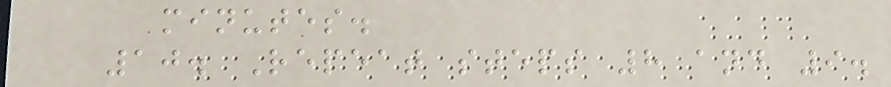minutes.
10. Repeat steps 8 and 9.
